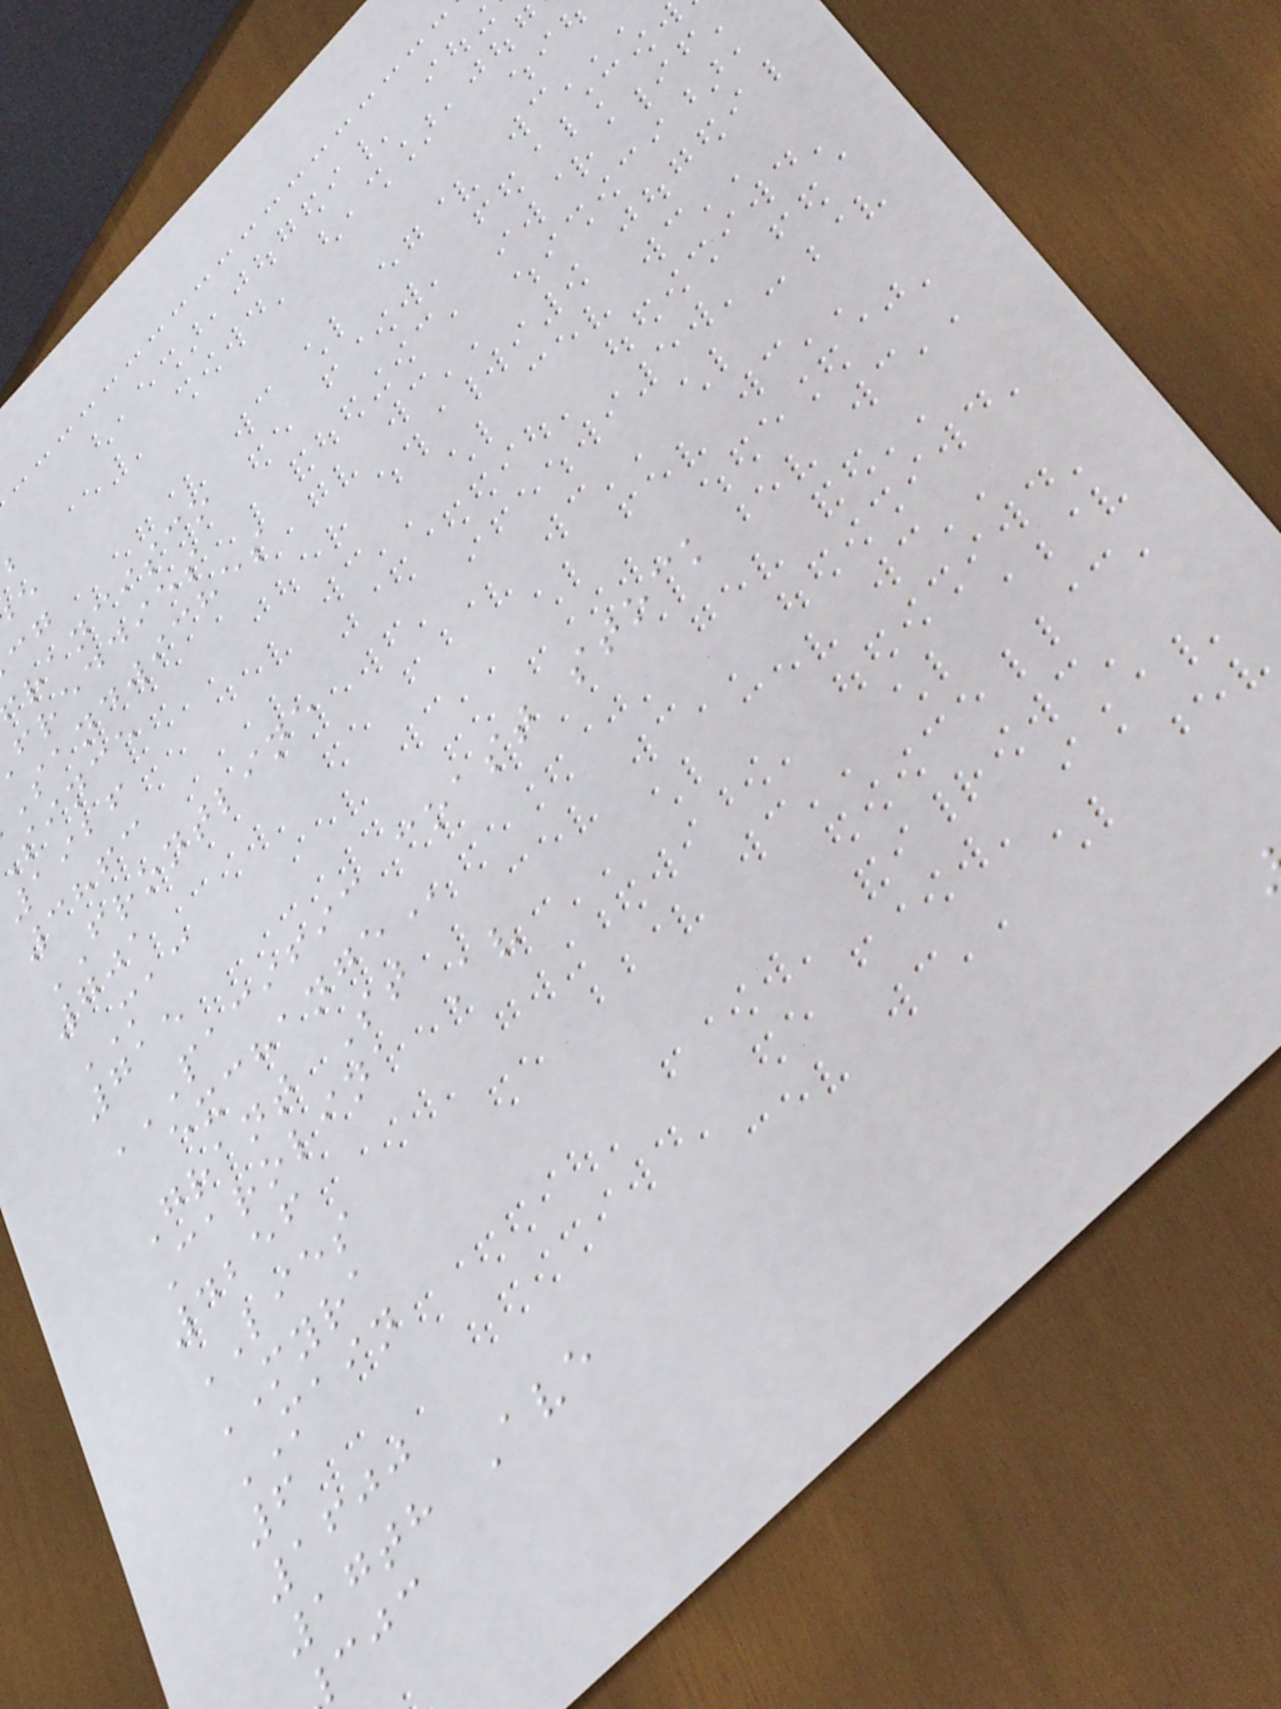rancisco
freddies
sandwiches
since
1926
3863
FRONTLINE
701
MAC
715
PACIFIC COAST STOCK
Grant St
Carolina Av
4256
LIES
MYRA
MAIN
6
1600
17th Ave
